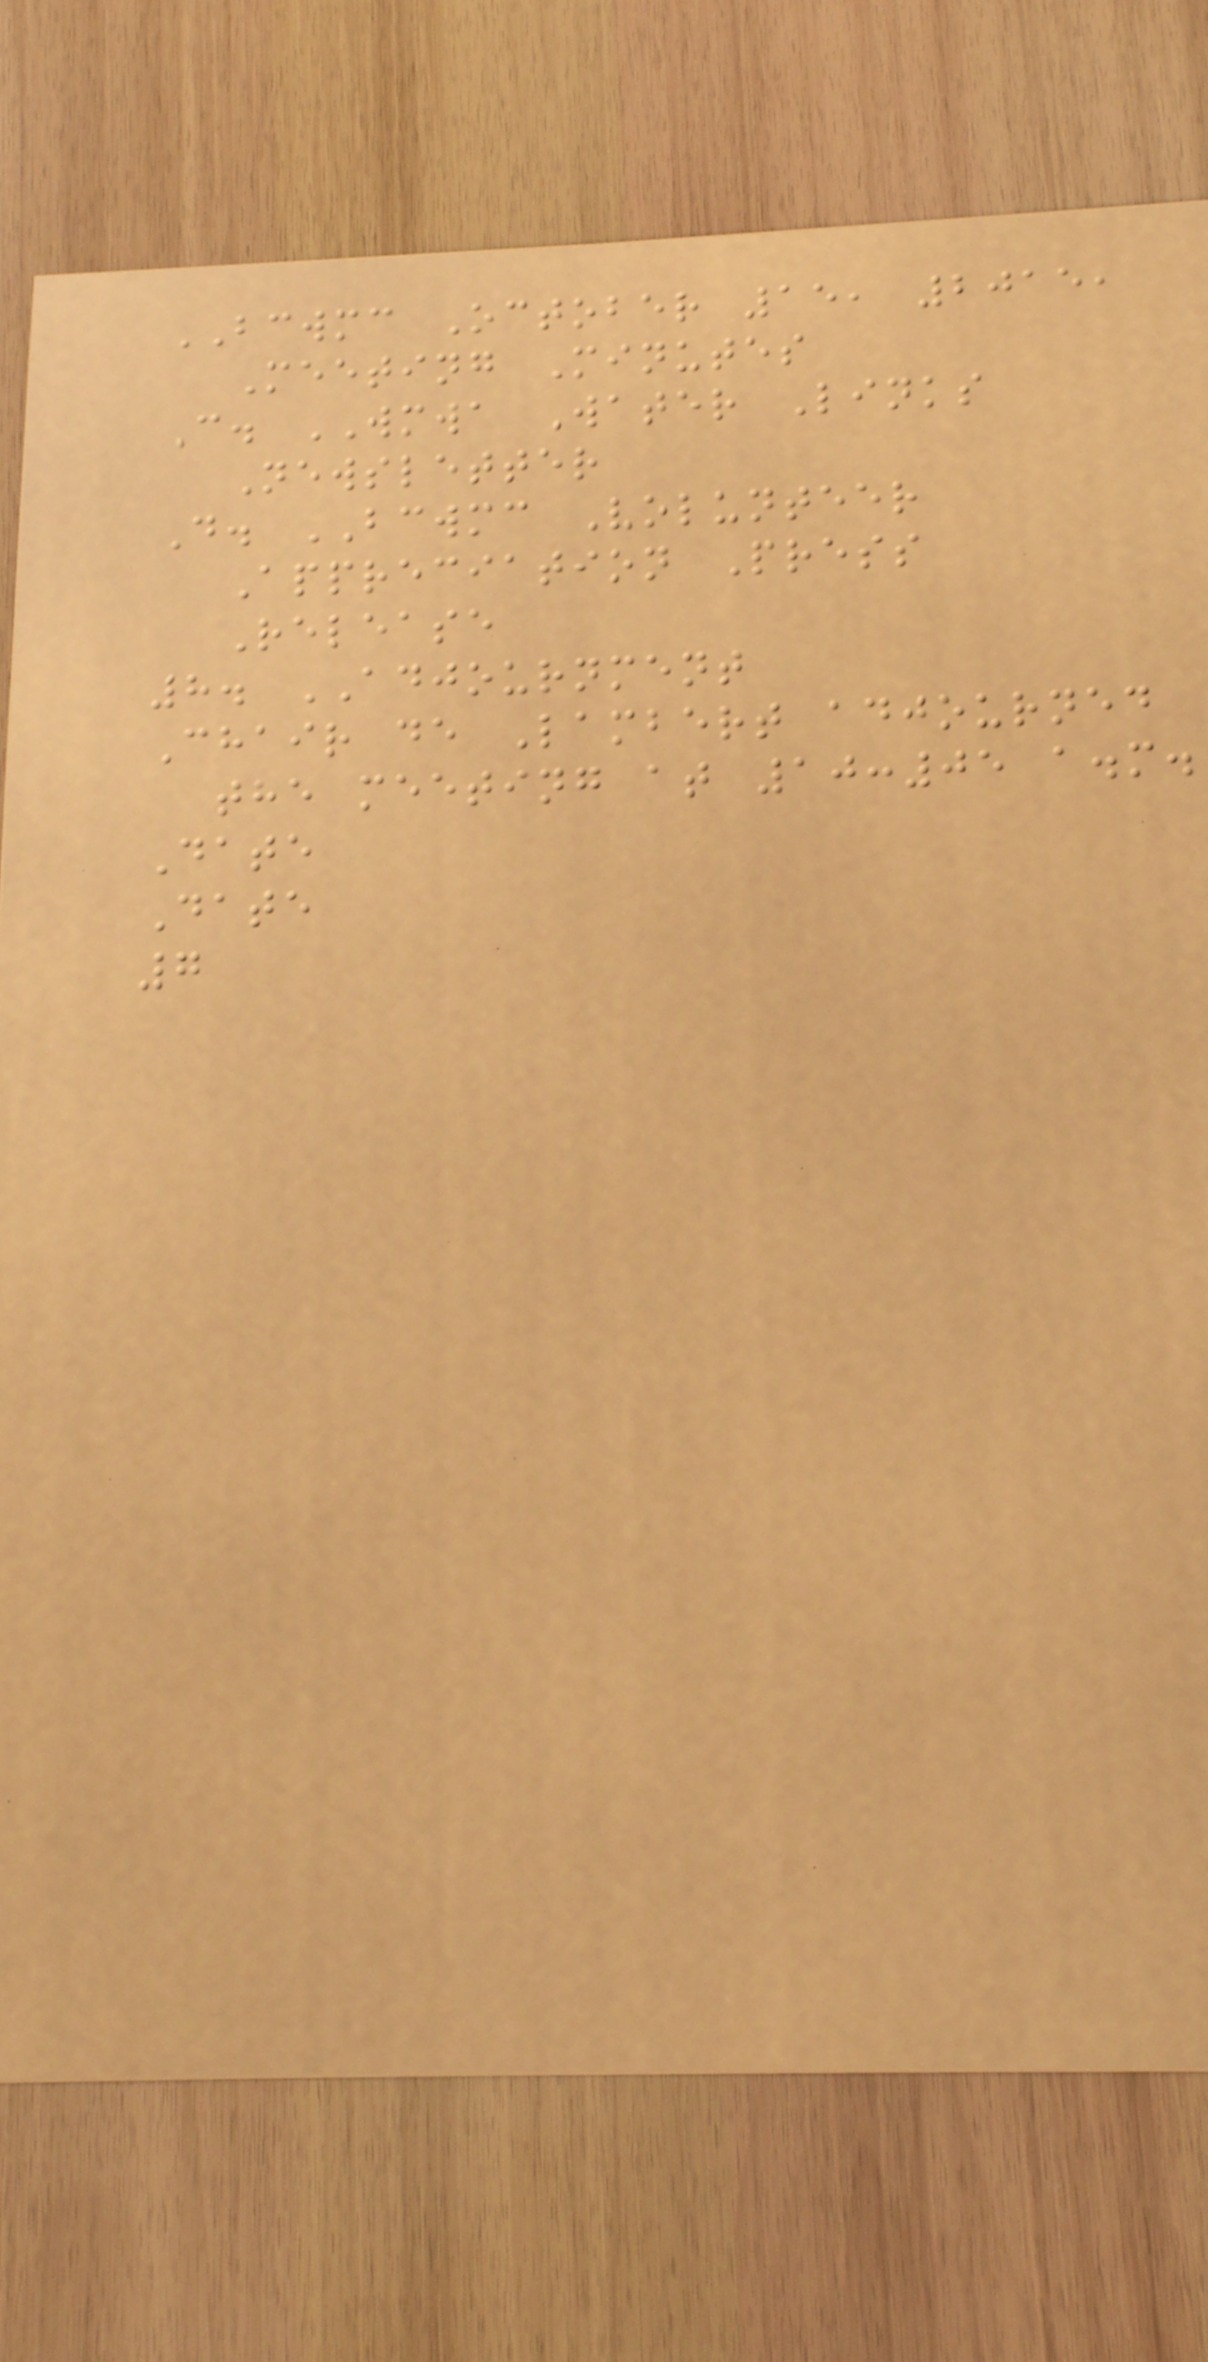BCWMC October 15, 2015,
Meeting Minutes
C. WMWA Water Links
Newsletter
D. BCWMC Volunteer
Appreciation Press
Release
8. ADJOURNMENT
Chair de Lambert adjourned
the meeting at 10:05 a.m.
Date
Date
7
